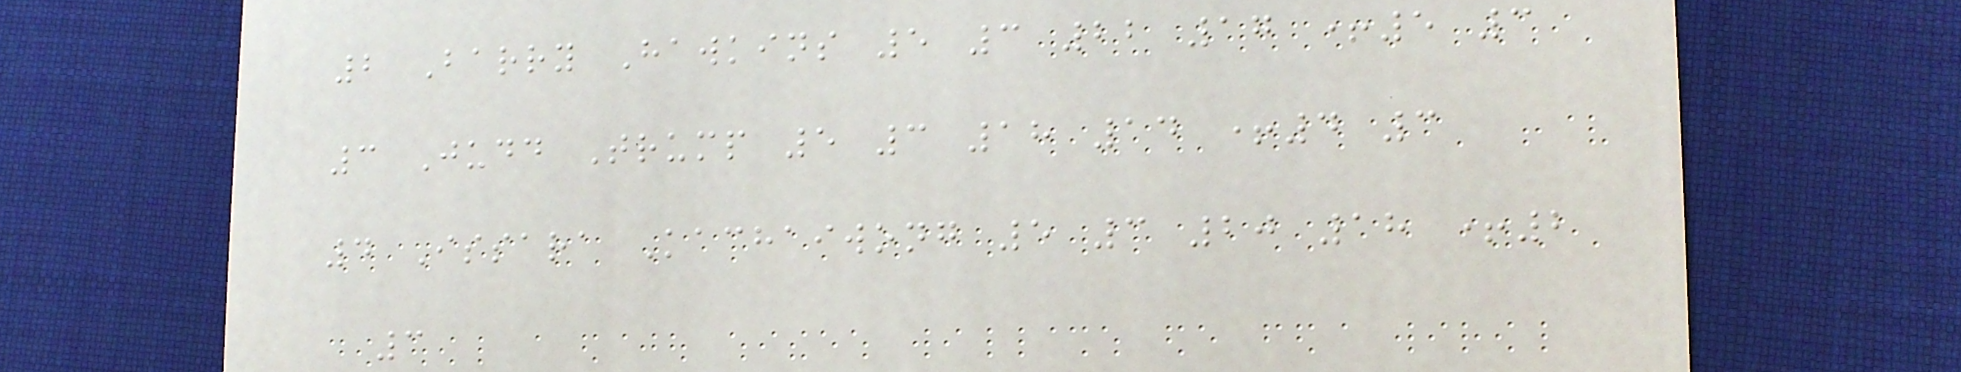2 Barry Hawkins 5 3 22 17 +5 3
3 Judd Trump 5 3 18 14 +4 3
4 Issara Kachaiwong 5 3 20 18 +2
3
